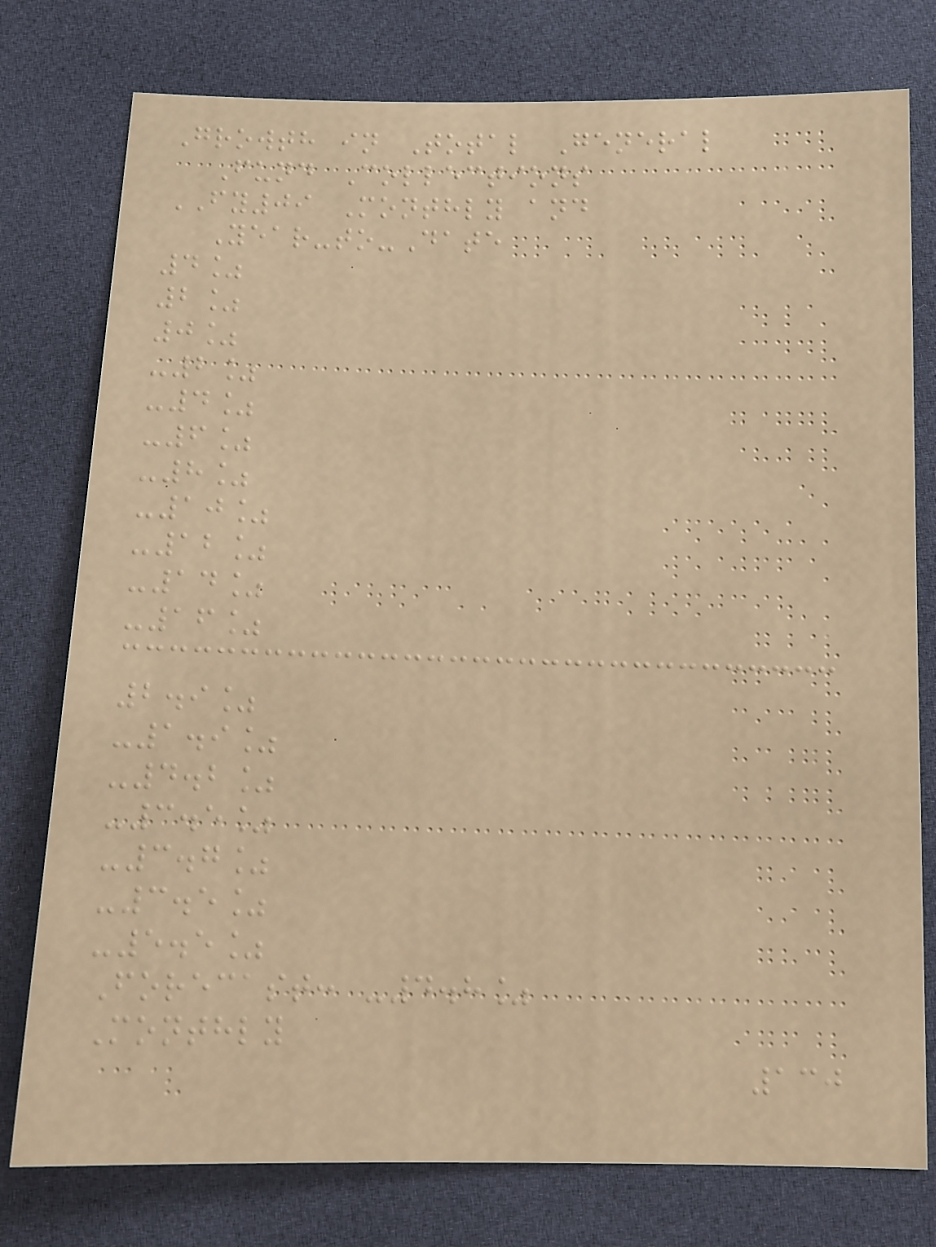Growth in Total General
Fund Collections
FY09 Monthly and
Year-to-Date
4%
2%
0%
-2%
-4%
-6%
-8%
-10%
-12%
-14%
-16%
2.9%
-1.9%
-4.2%
-3.5%
-3.7%
-3.5%
-5.5%
Forecast: -4.8%
Monthly
130
